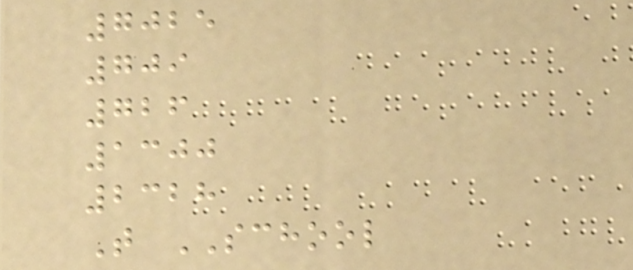7025
709
726
1300
2328
T SCHOOL
